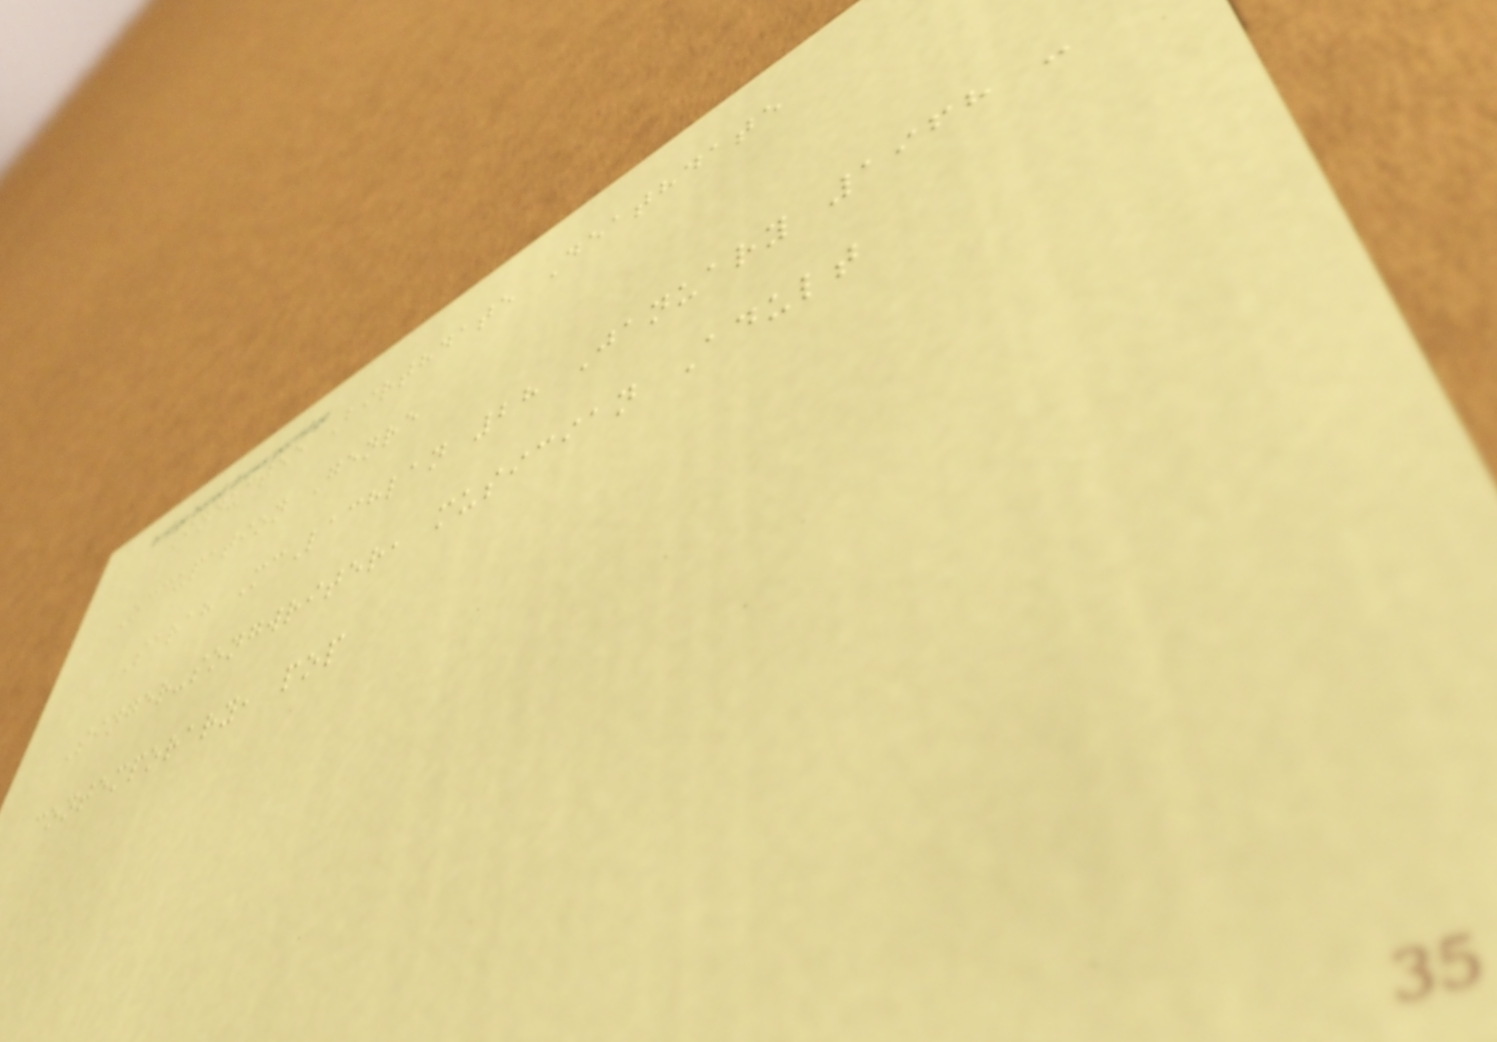Inductee Birthdate Deathdate
Occupation Genre
Sarah McLachlan 28 January 1968 -
Singer-songwriter, musician Adult
contemporary, pop
